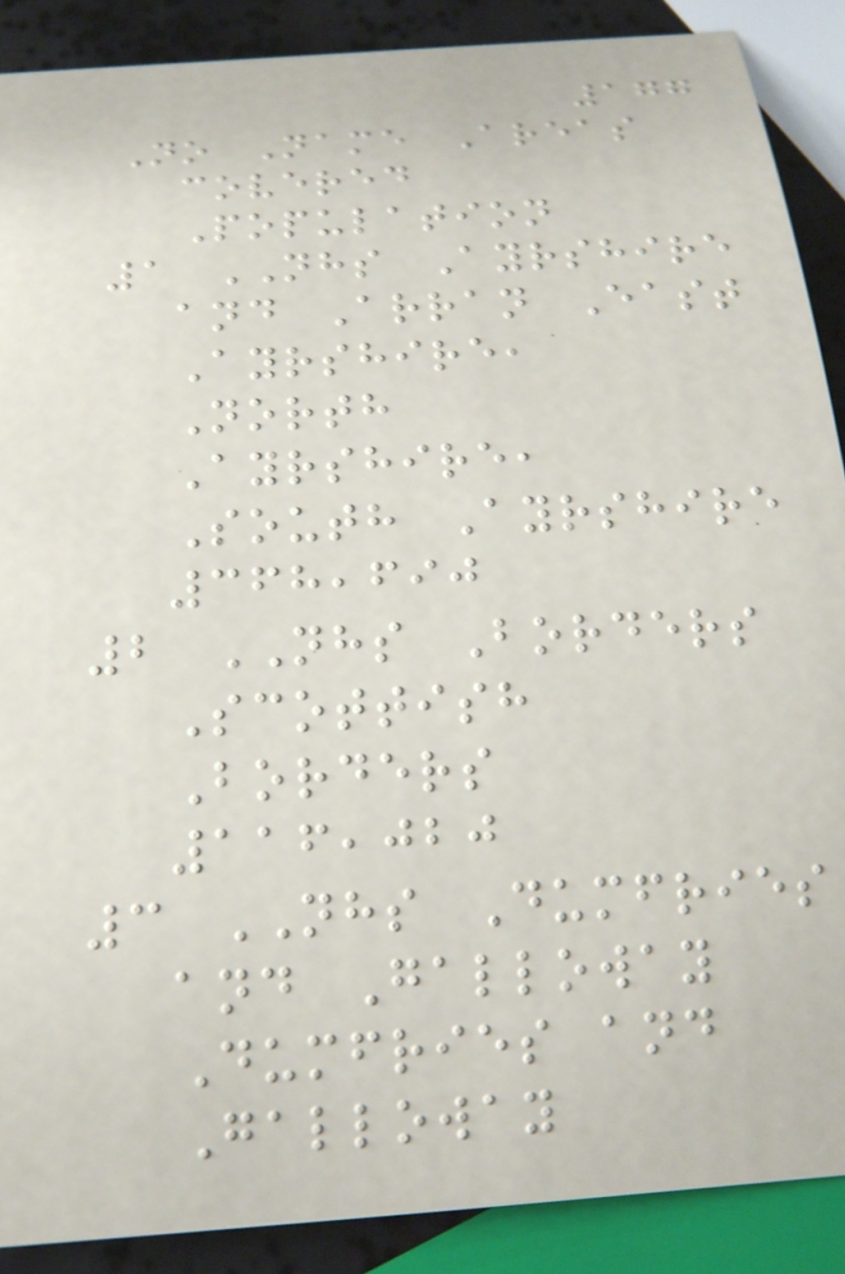177
No Name Areas
covered
Population
1 NHS Ayrshire
and Arran East
Ayrshire,
North
Ayrshire,
South Ayrshire
368,690
2 NHS Borders
Scottish
Borders
116,020
3 NHS Dumfries
and Galloway
Dumfries and
Galloway
